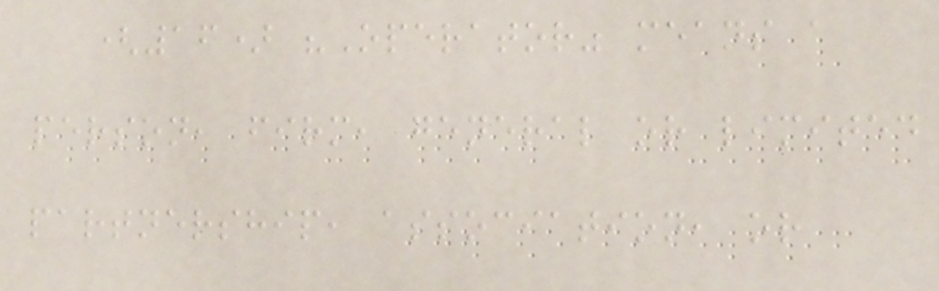(16) "Operator" means a
person, firm, general or limited
partnership, association, or
